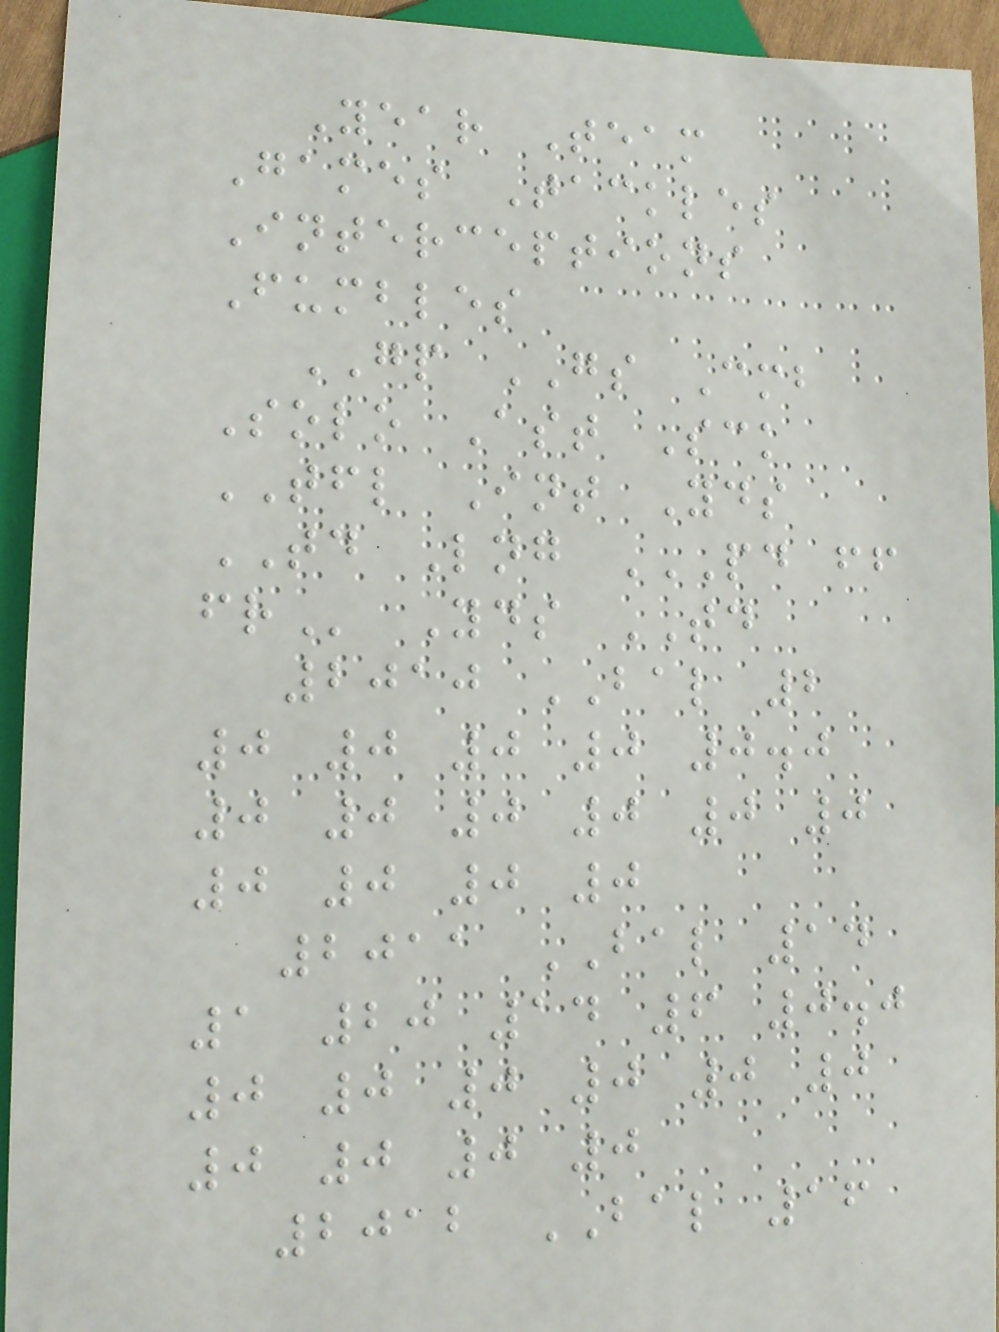Year Team
Games Tackles
Interceptions
Fumbles
GP GS Cmb
Solo Ast Sck
TFL Int Yds
TD Lng PD FF
FR Yds TD
2010 BAL 2
0 0 0 0 0.0
0 0 0 0 0 0
0 0 0 0
2011 BAL 14
1 20 14 6 0.0
0 0 0 0 0 0
0 0 0 0
2012 BAL 16
